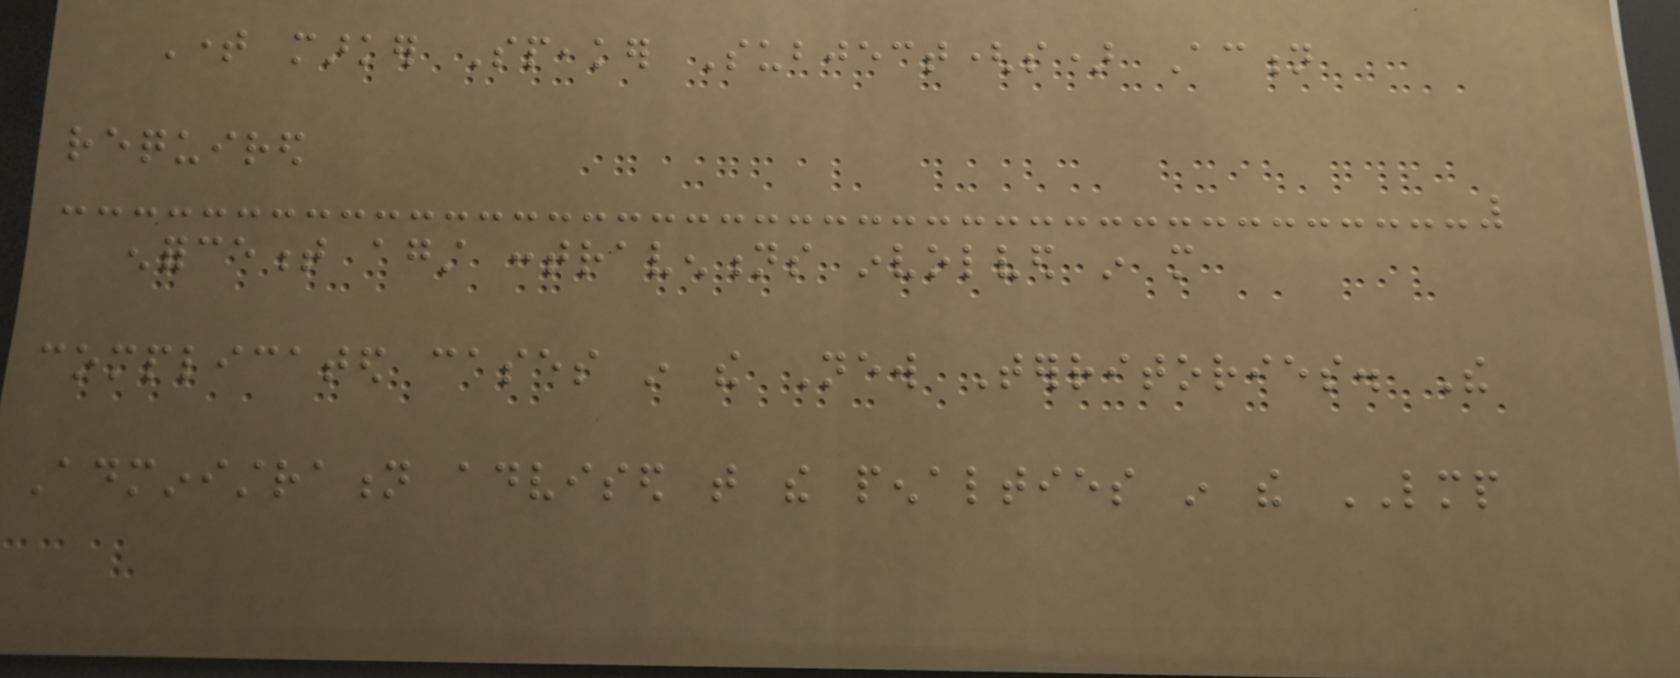Time marker Speaker Subject(s) Action
required
enforcement against contraventions involved in more
complicated cases in the New Territories. The
Administration advised that the penalties in the LMP
